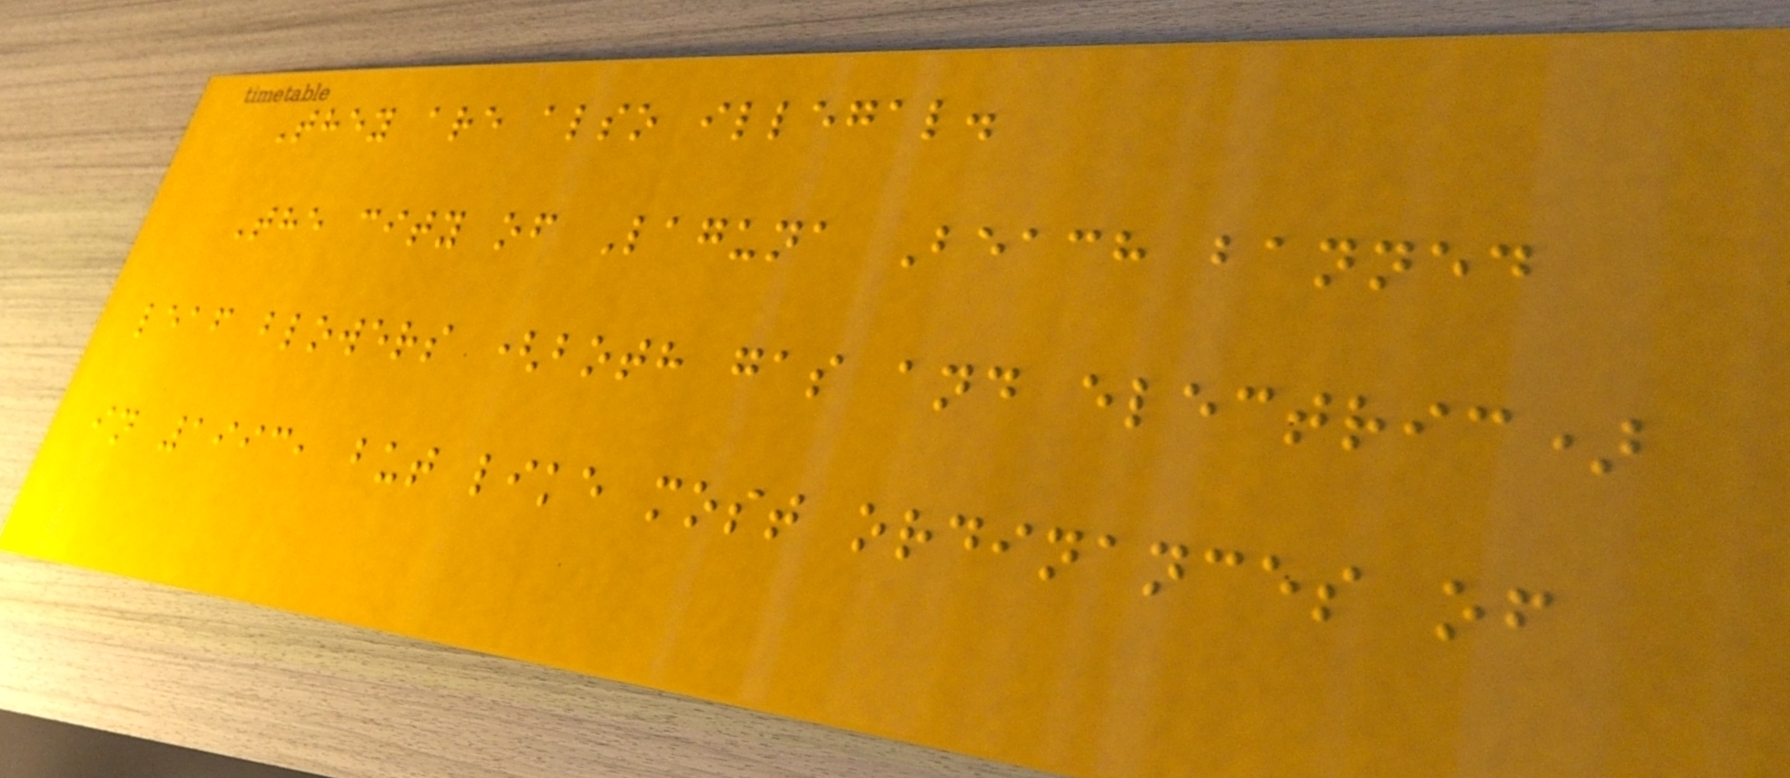They are also illegal.
The city of Laguna Beach banned
leaf blowers (both gas and electric)
in 1993, but like most ordinances of
